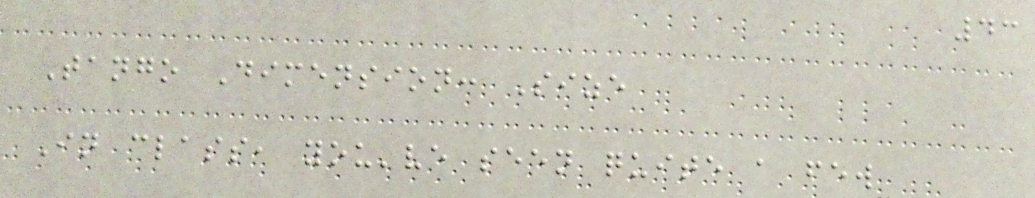43
Tango Dimension: Size
In class, you've seen quite a few
